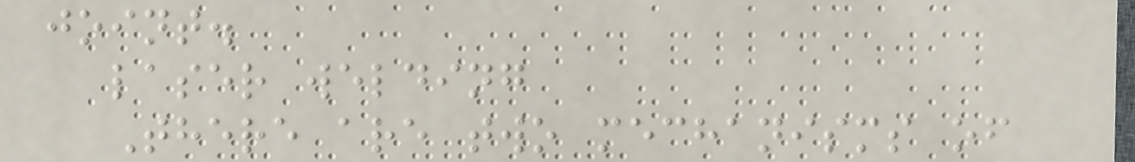joint.
laser welding
There are two mechanisms of
